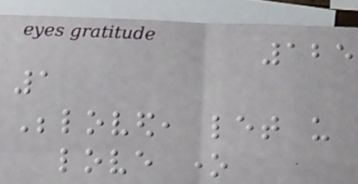125
1
Beloved, let us
love one
